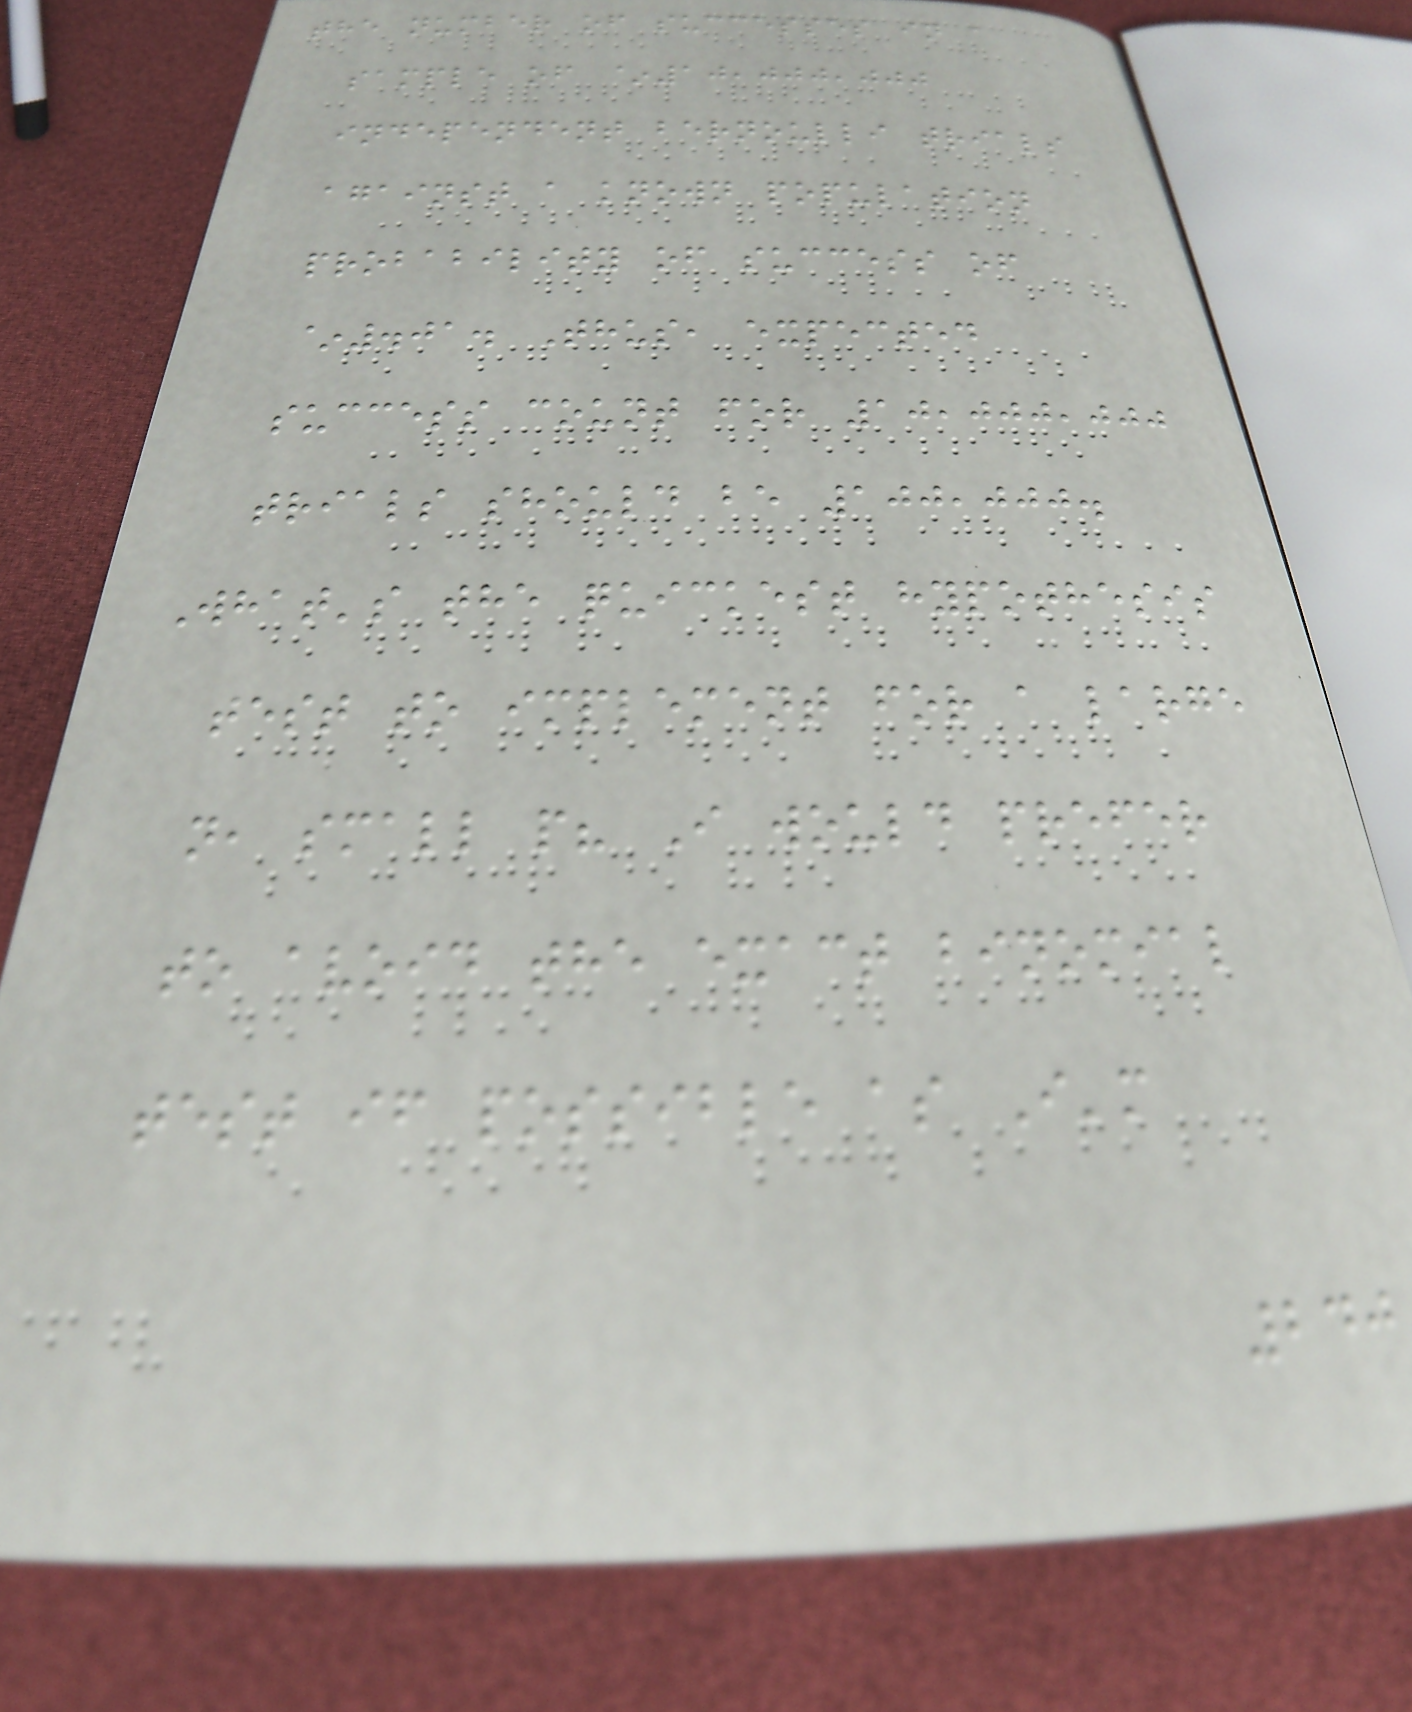the number of successes in a
sample of ~10,000,000
independent bernoulli trials
against a known population
probability of success of
~.01. Thus, expected
success count for 10,000,000
trials should be 100,000.
What's the quickest hypothesis
test to implement for a large
n, small p? I would prefer
to avoid the exact binomial
test if possible as I'm
240
